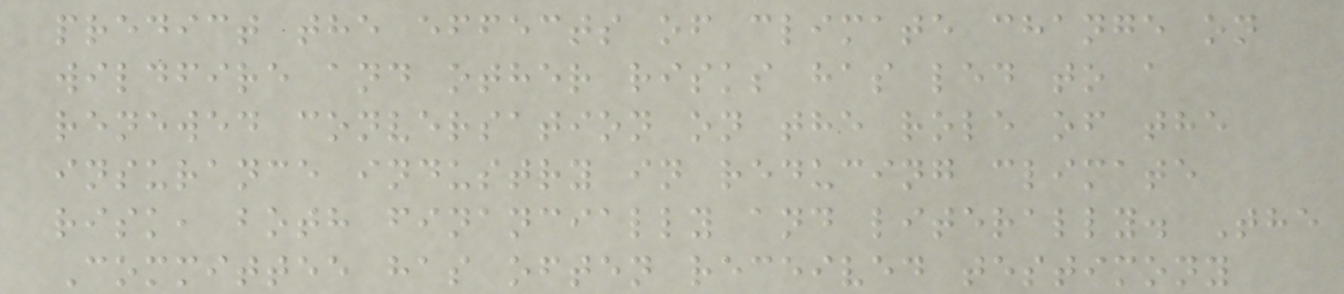predict the effects of climate change on
wildfire and other risks has led to a
renewed conversation on the role of the
insurance industry in reducing climate
risk, both financially and literally. The
Committee has often received testimony
